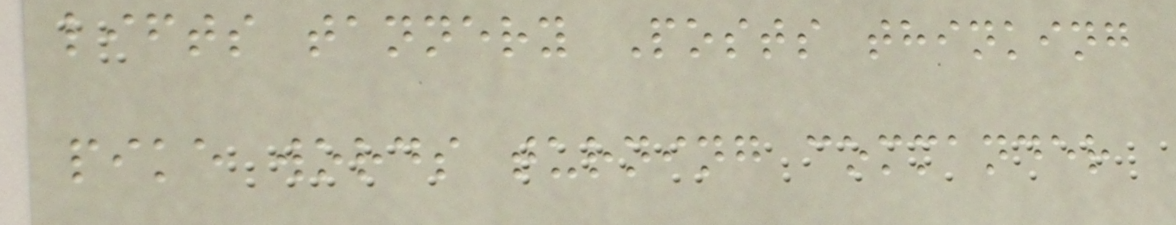lifts tannery Posts thinking
pike words turning commander
